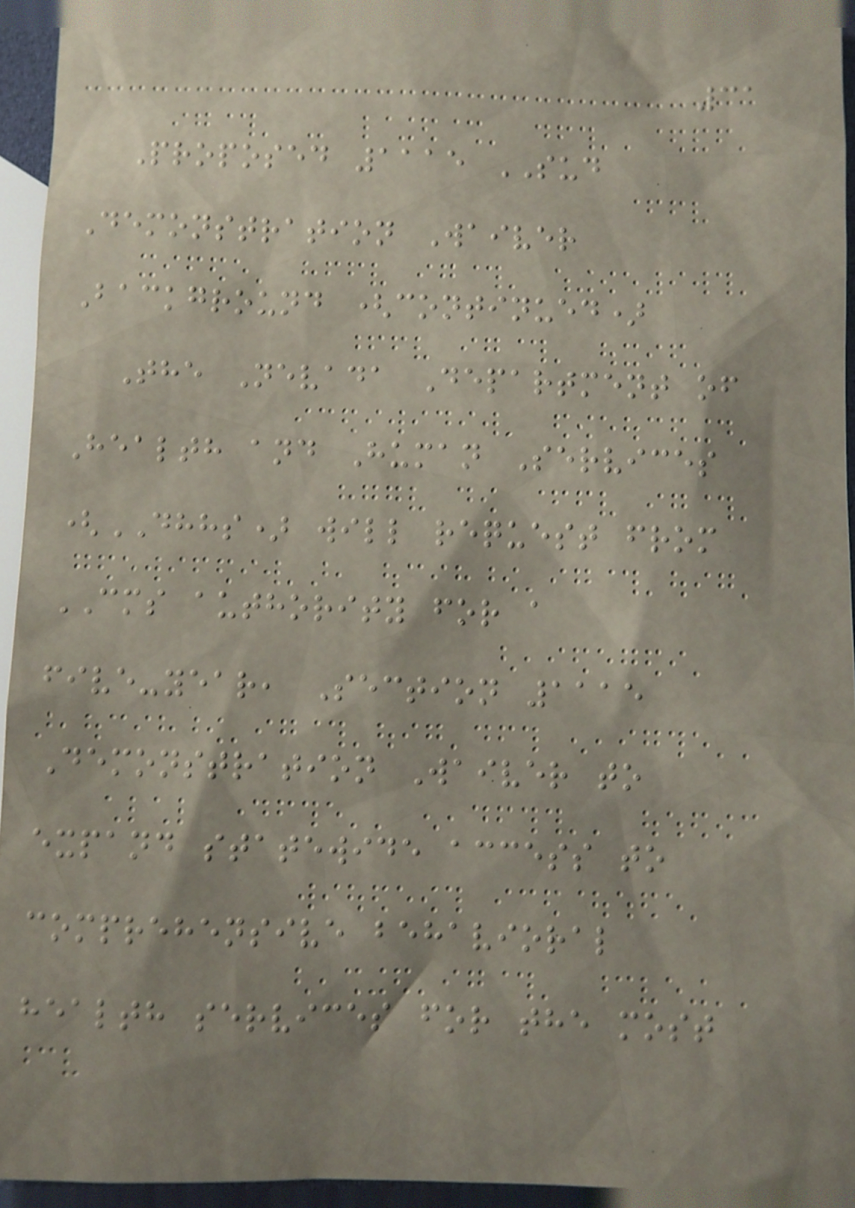31
Proposed 1115 SUD
Demonstration Waiver
Background (continued)
The Nevada Department of
Health and Human Services
(DHHS) will request from
CMS authority for a
five-year, Section 1115
Demonstration Waiver to
expand statewide access to
comprehensive behavioral
health services for the most
